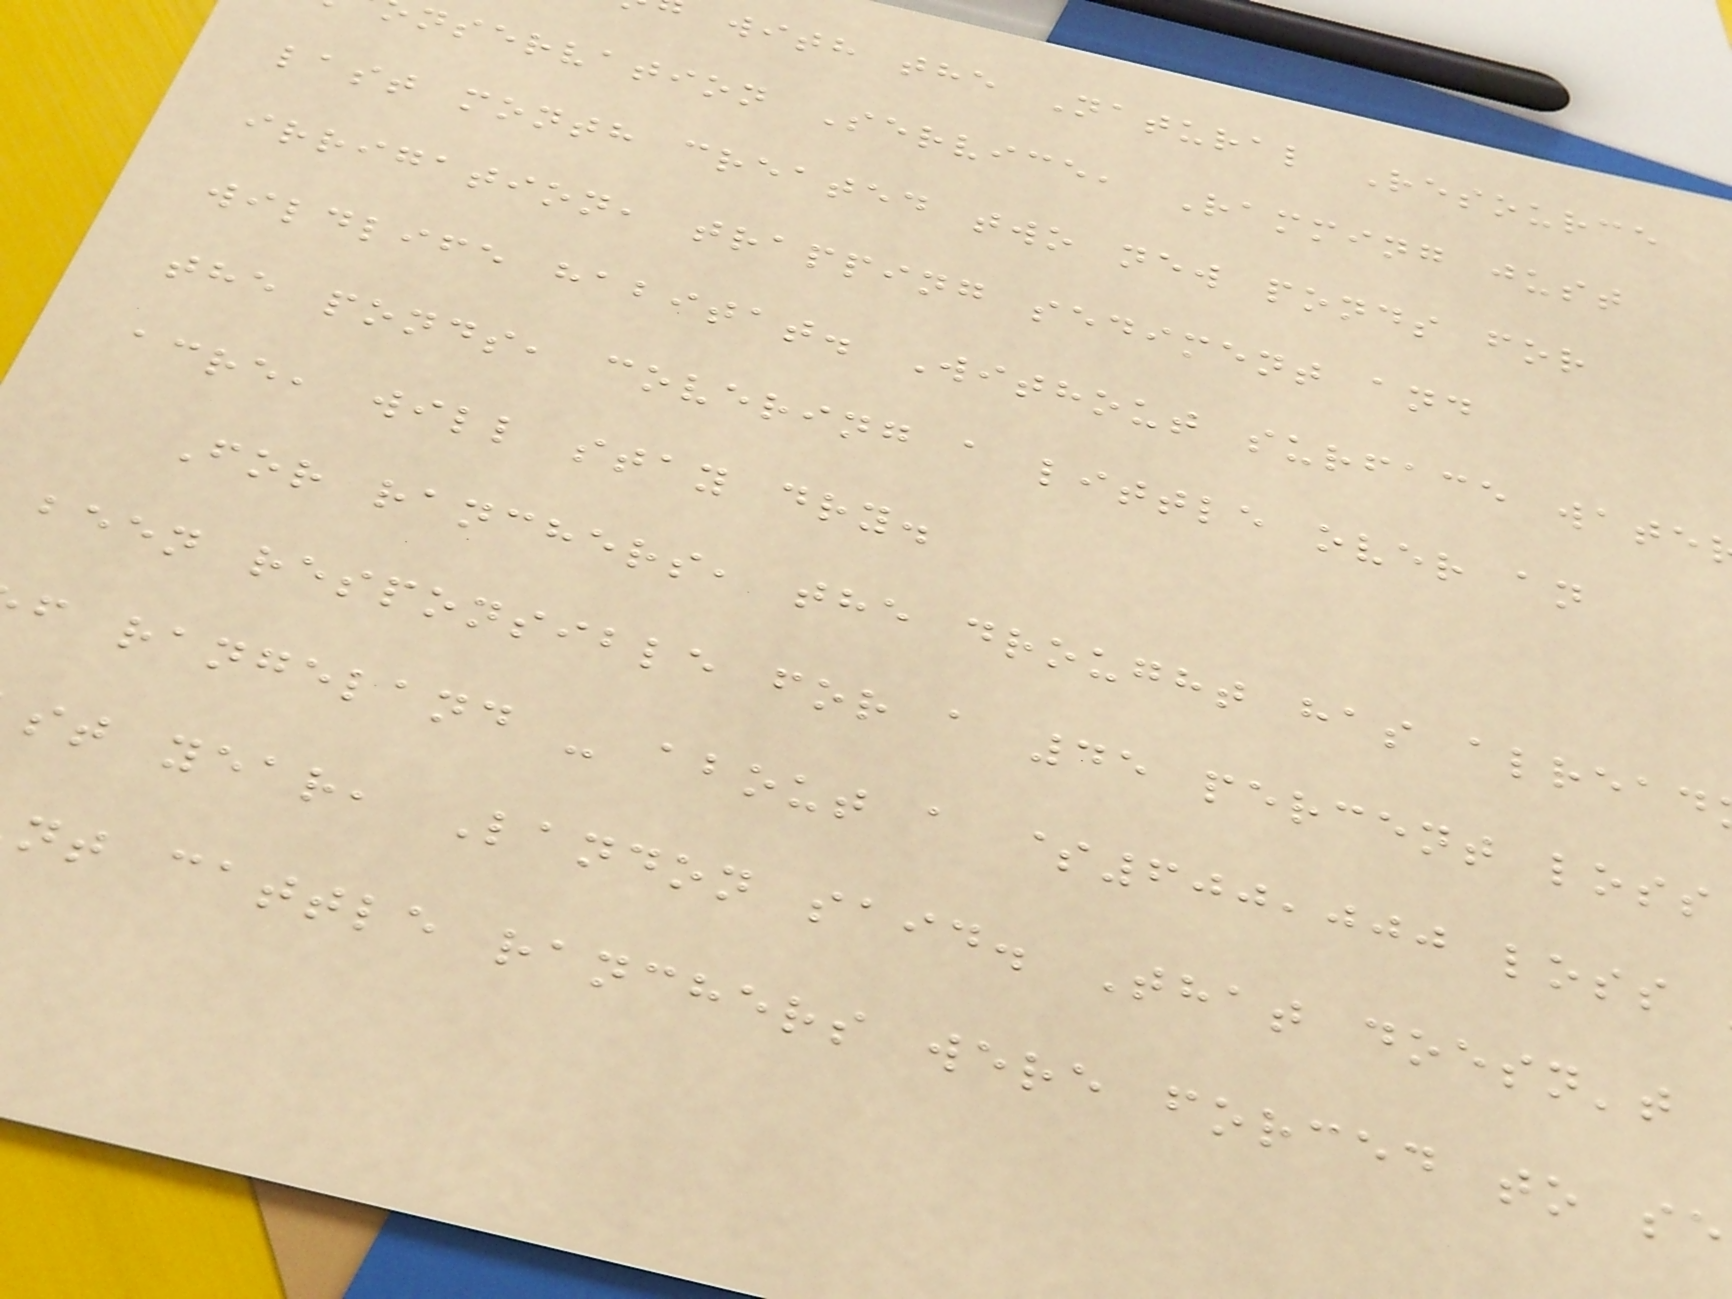with the Natural Resource
nservation Service, Ramming just
last month created two new ponds for
irrigation, trapping sediment and
wildlife habitat. Without surface wate
the ponds, covering a little over an
acre, will stay dry.
For ranchers, the drought has alread
been responsible for a 45 percent loss
f rangeland - about a $600,000 loss
st year, Landon said. That doesn't
nt cattle ranchers were forced to se
